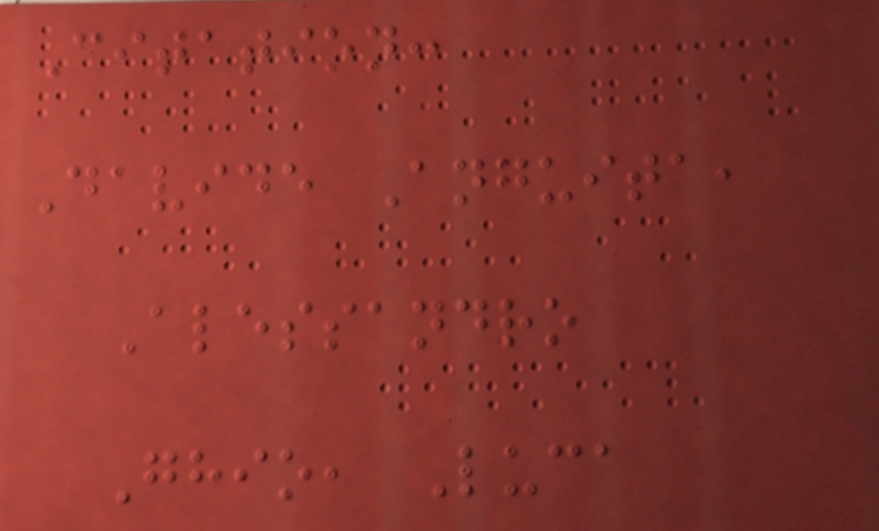Citation:
Davide Anguita,
Alessandro
Ghio, Luca
